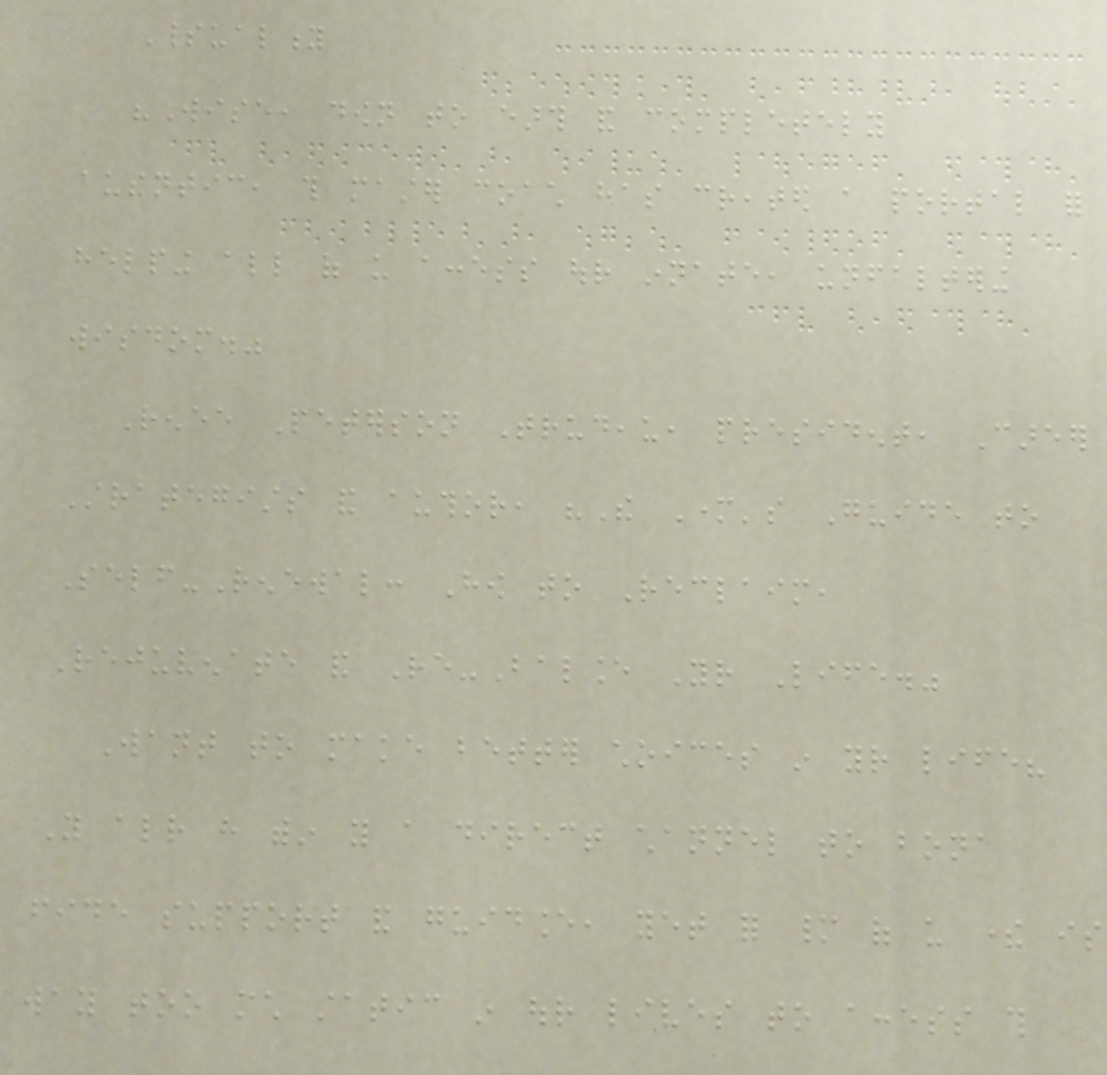Spirituality
"Wise, down to earth and completely
authentic, this master coach has created a portal for
helping all of us access our innate, unfaltering
wisdom."
Renee Peterson Trudeau, president, Career
Strategists and author, "The Mother's Guide to
Self-Renewal: How to Reclaim,
Rejuvenate and Re-Balance Your Life."
Want to make better choices in your life?
You already have within you a direct channel to bona
fide support and guidance, yet for many of us there is
way too much static in our lives to access this
